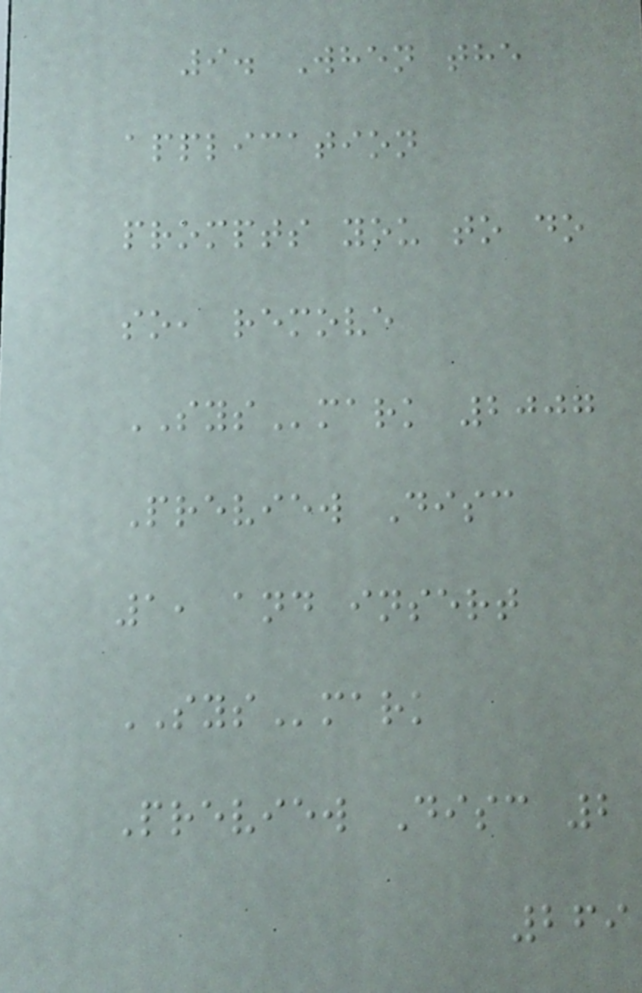9. When the
application
prompts you to do
so, remove
SYSmark 2007
Preview Disc
1, and insert
SYSmark
Preview Disc 2
269
